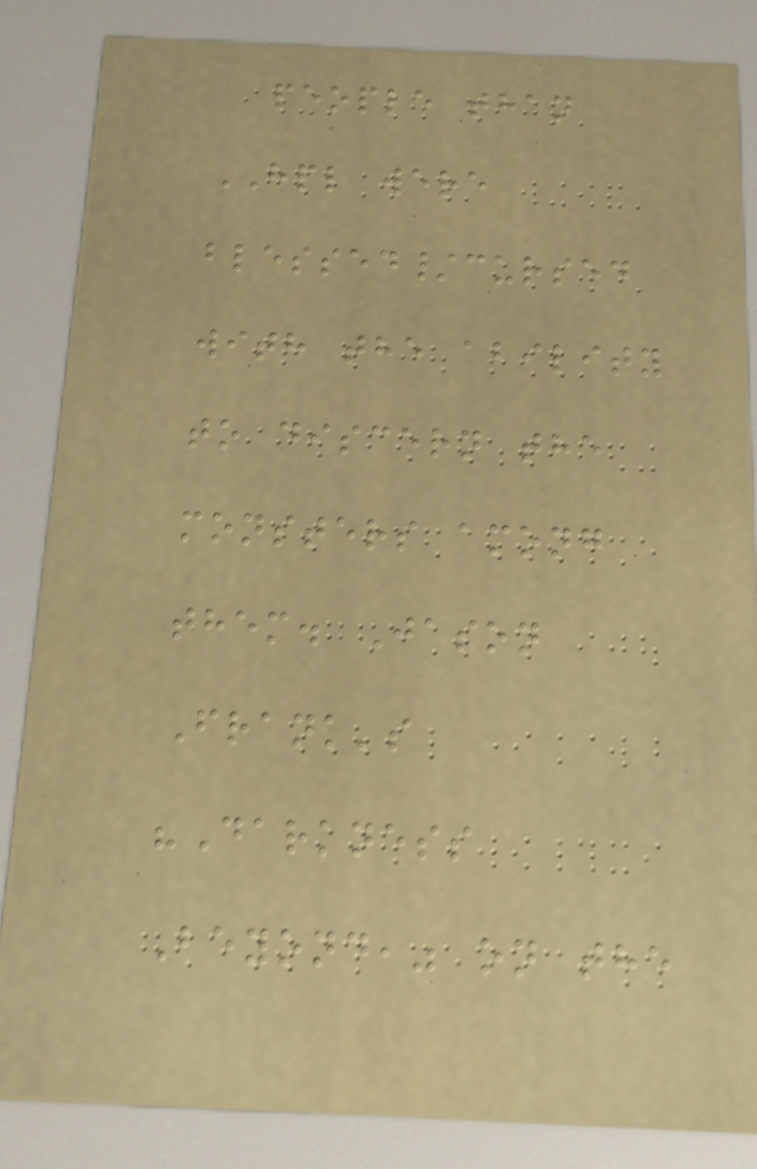people than
HPL were
blessed/cursed
with the ability
to discern the
monsters among
them. Jason
Frank's
"Darkness
Beyond," on the
